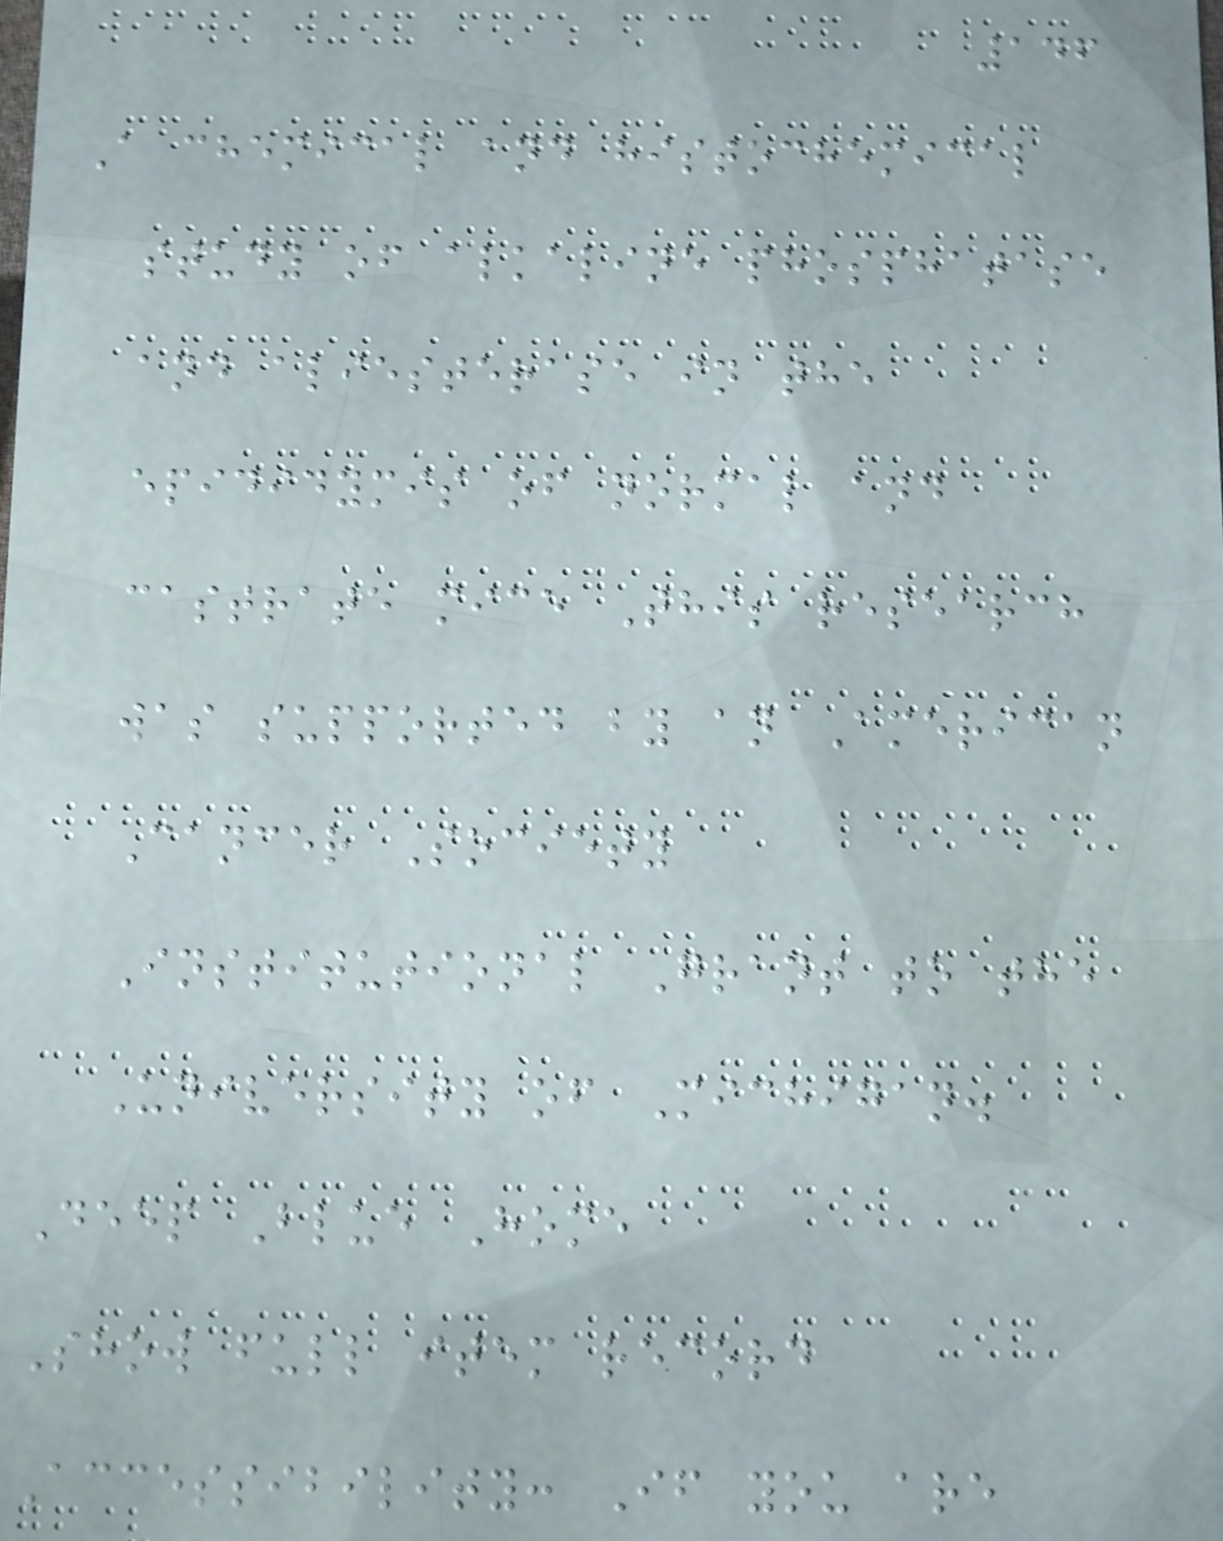146
A chemical and histochemical
study of alkaline phosphatase
and aliesterase in the
epididymis of normal and
castrate mice This research
was supported by an American
Cancer Society
Institutional Grant to the
University of Michigan.
Deep Blue Home
Show full item record
Accessibility: If you are
